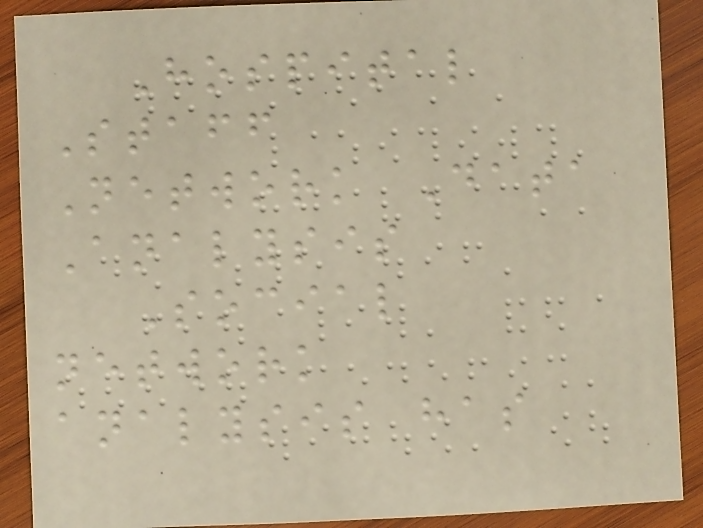Hospital
Staff
Network Data
Analysis
Social
network
analysis has
